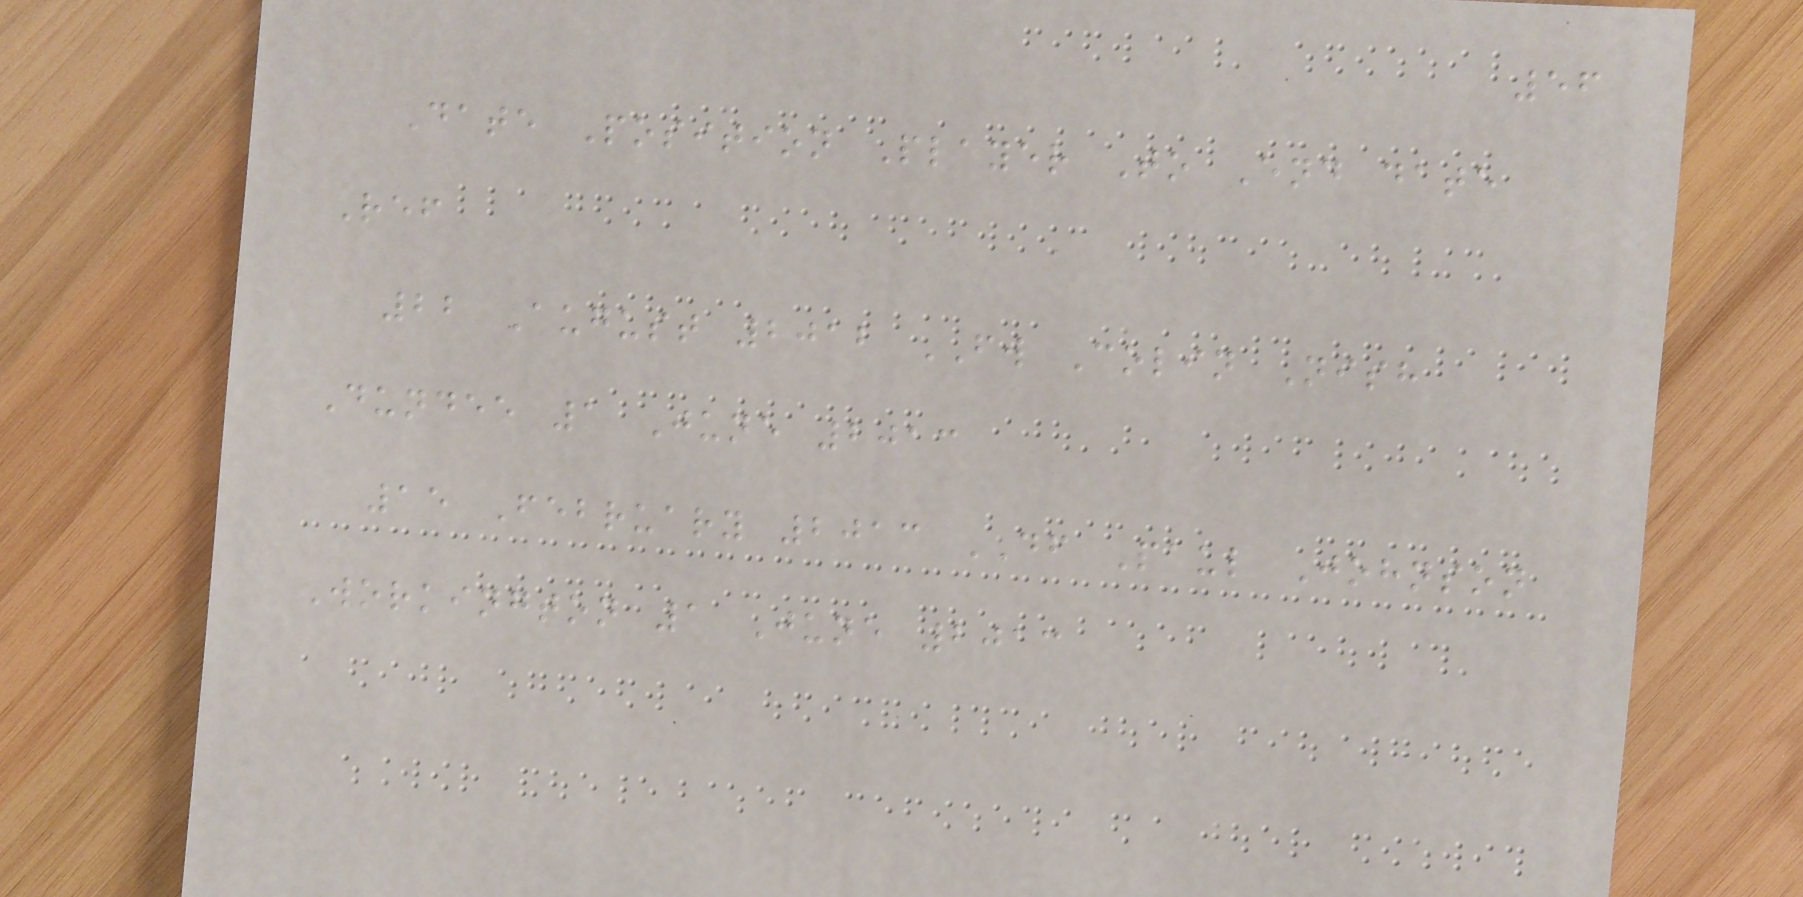56
Date Position Player To End date
Ref
22 August 2012 FW Colin Nish
Dundee 1 June 2013
15 February 2013 DF Paul Johnson
Workington 1 June 2013
